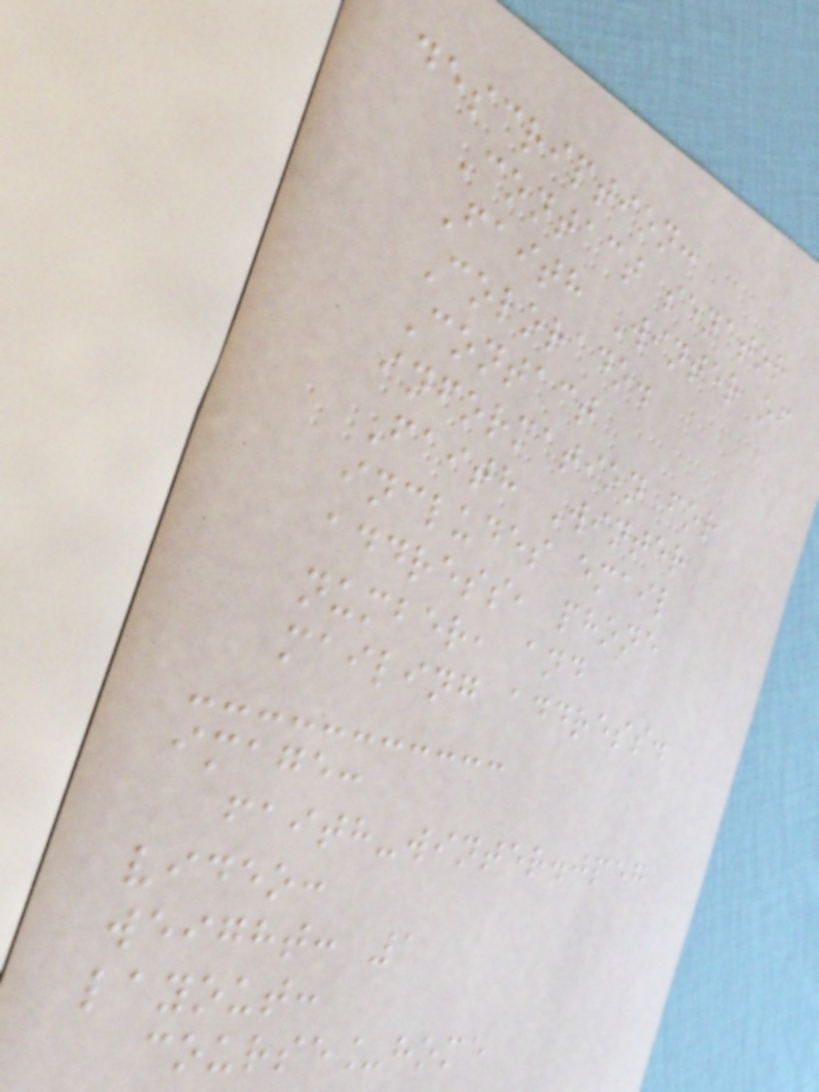description:
Contact senator
Faith Winter of
Colorado.
Contact
information for
Faith Winter
includes email
address, phone
number, and
mailing address.
image:
faith-winter.jpeg
video:
weight: 1
layout:
course_home
